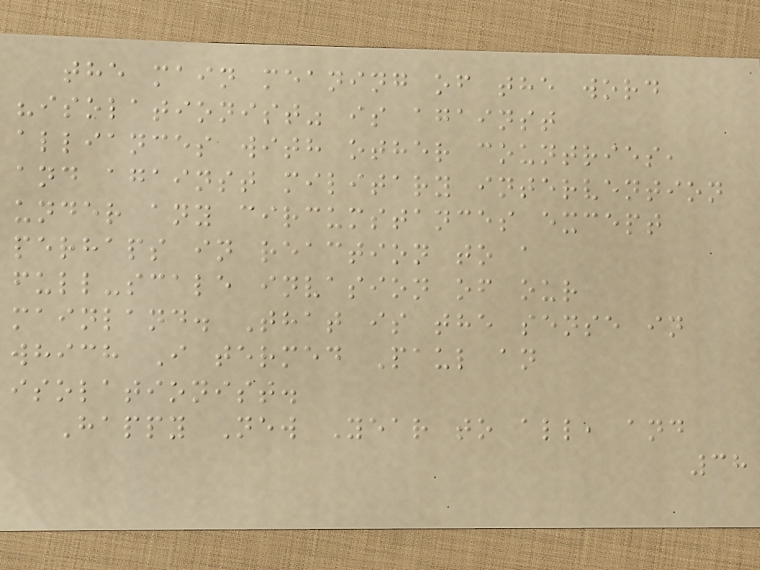the main meaning of the word
"isolationist" is against
alliances with other countries,
and against military intervention
under any circumstances except
perhaps in reaction to a
full-scale invasion of our
mainland. That is the sense in
which I termed Paul an
isolationist.
Happy New Year to all, and
38
